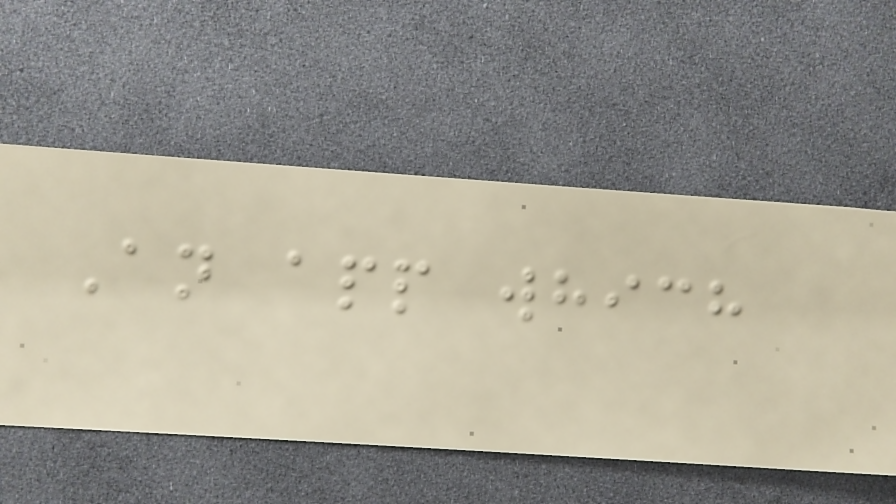An app which
